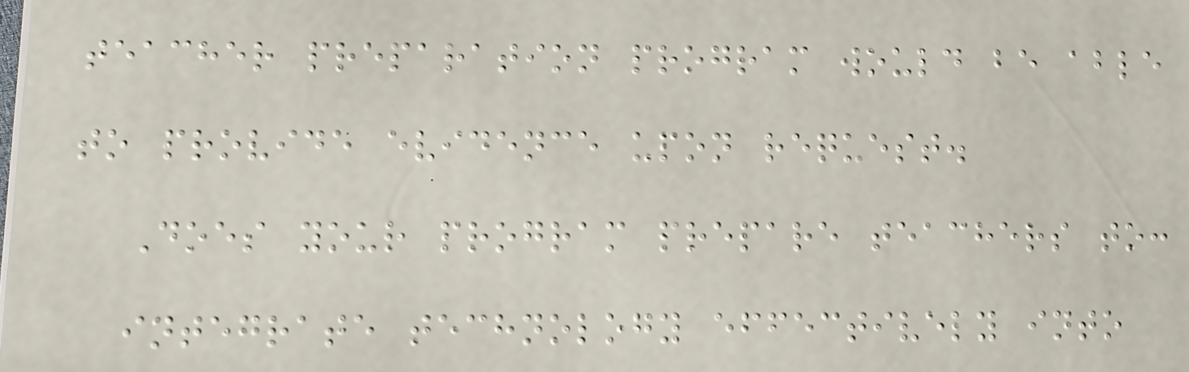teacher preparation program would be able
to provide evidence upon request.
Does your program prepare teachers to:
integrate technology effectively into
